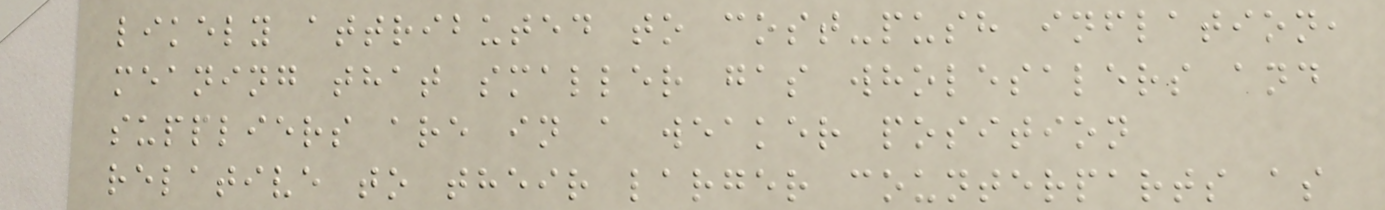likely attributed to cost-push inflation,
meaning that smaller gas wholesalers and
suppliers are in a weaker position
relative to their larger counterparts as
